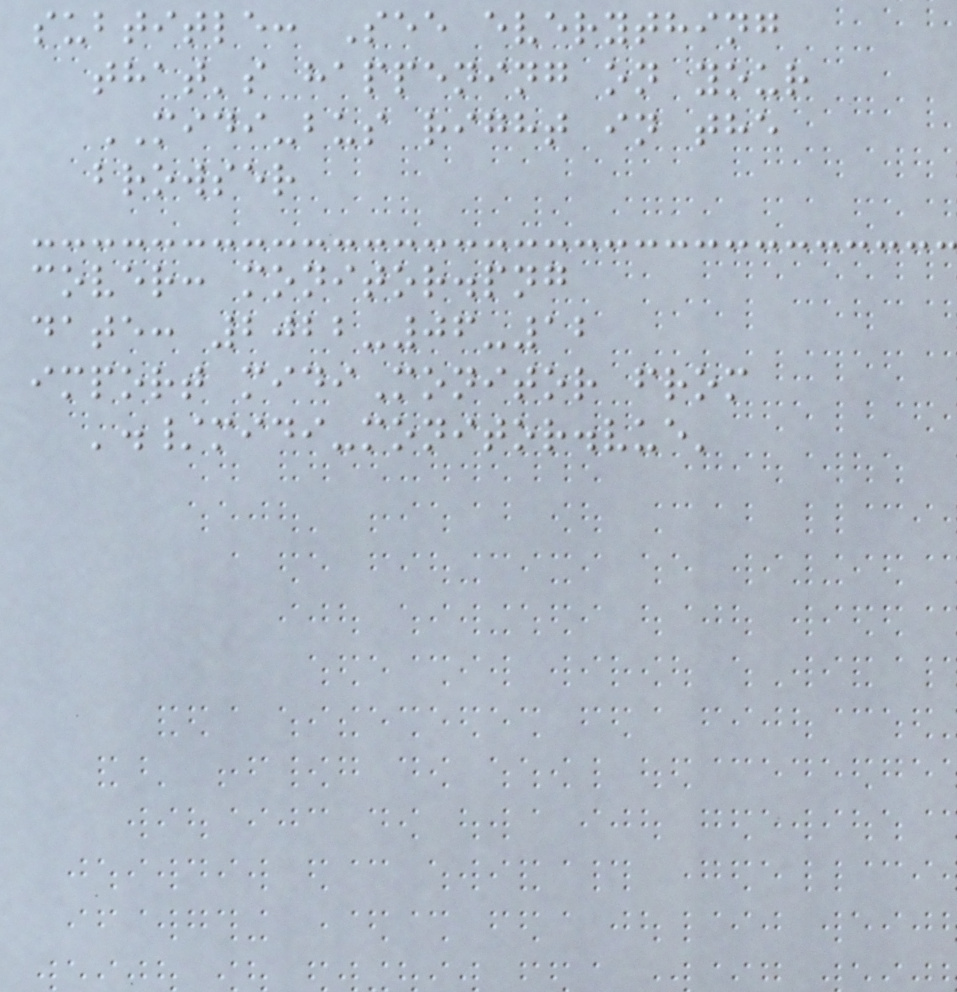subtitle: See everything
that's happening on your
MIDI-bus right in the
browser
cover: monitor.png
date: 2022-06-12
import midiMonitor from
'./midi-monitor.vue'
